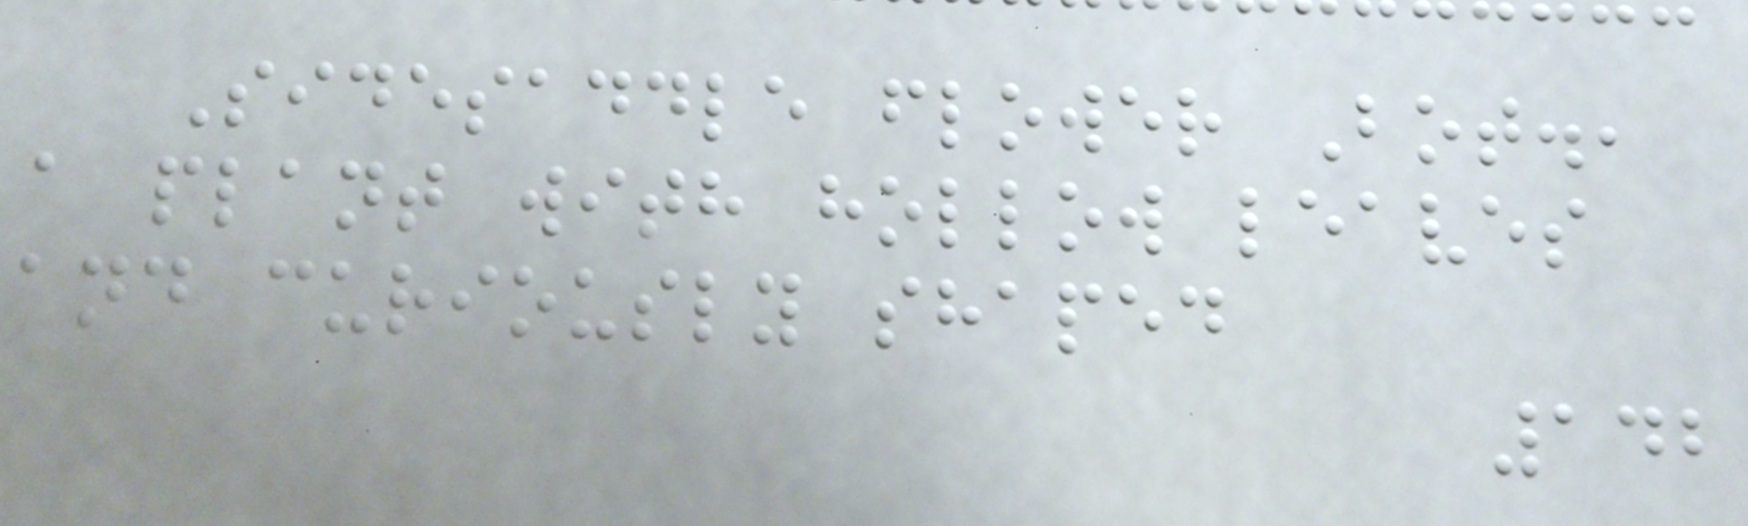Sidesaddle flower Bot.,
a plant with hollow leaves
and curiously shaped
142
